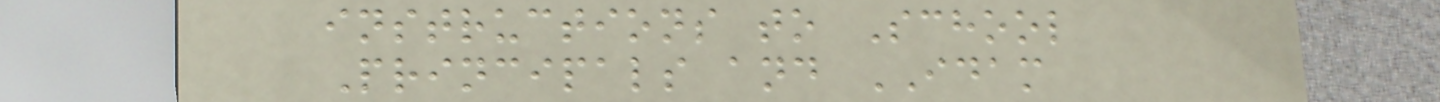instructions to School
Principals and IDAM
